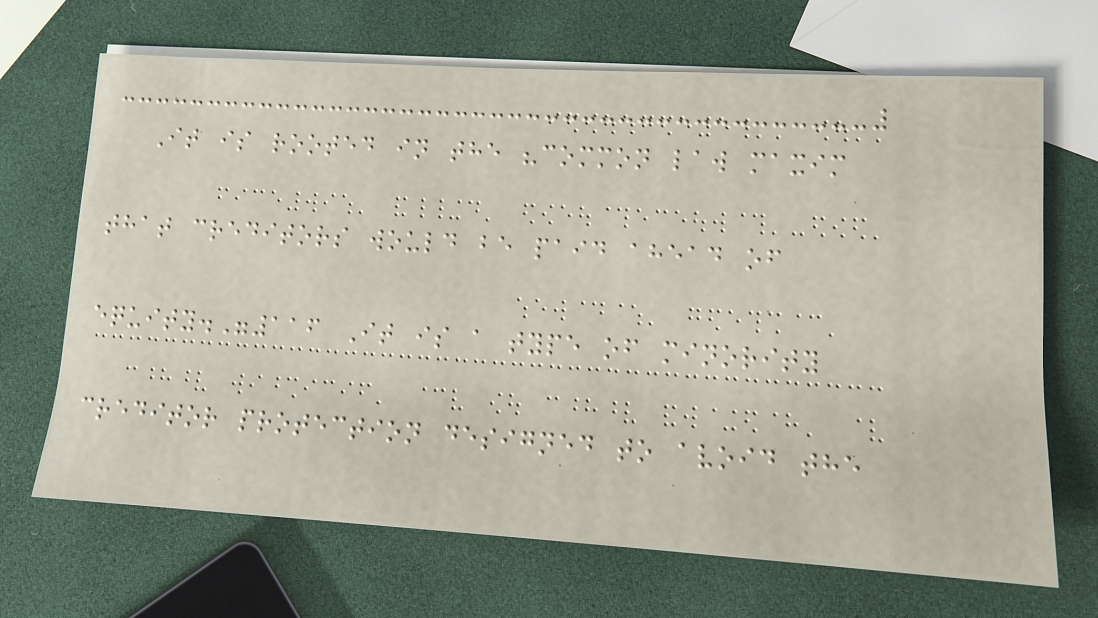It is rooted in the "common law maxim
that creditors would be paid ahead of
equity."116 It is a type of minority
creditor protection designed to avoid the
